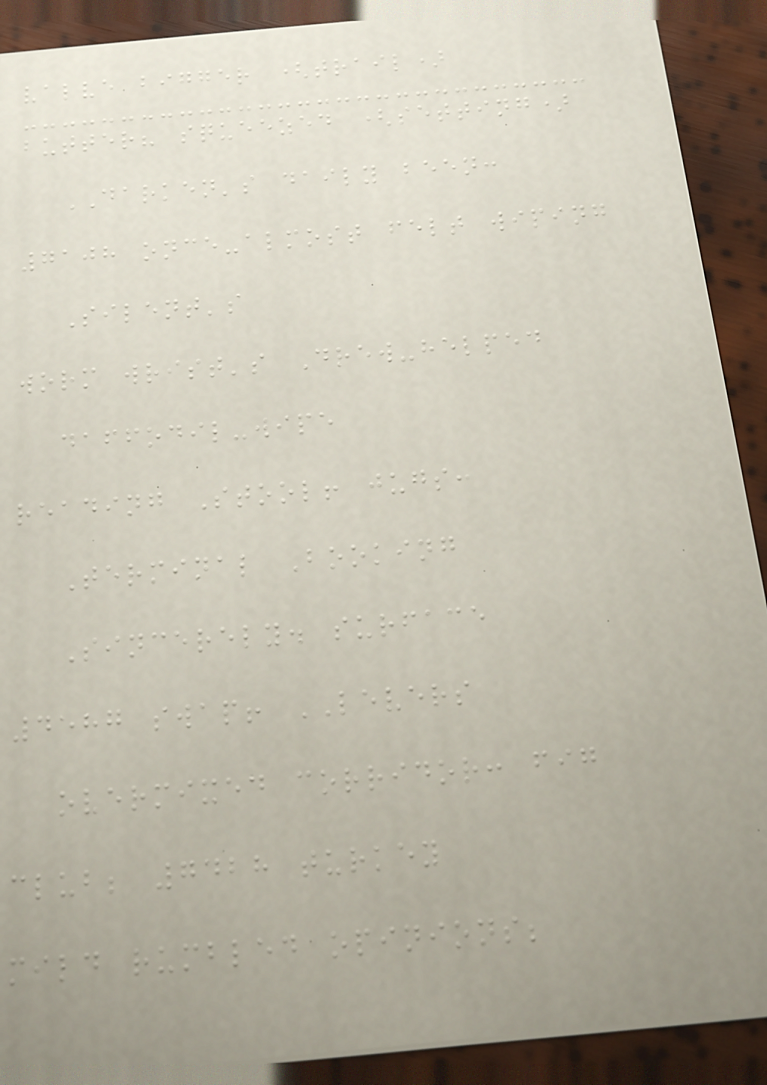valve bigger (trail)
butter? squeezed (setting)
DARKEN's daily been:
7108 once-almost felt wiping
Silent's
worm wrist's Drew-helped
daffodil-wipe
reading Stool! jugs:
Terminal Booking
Sincerely. surface
4587 swap! LEVERS
overmixed corridor: fig
club; 7428 turkey
mild rumbled opinions;
